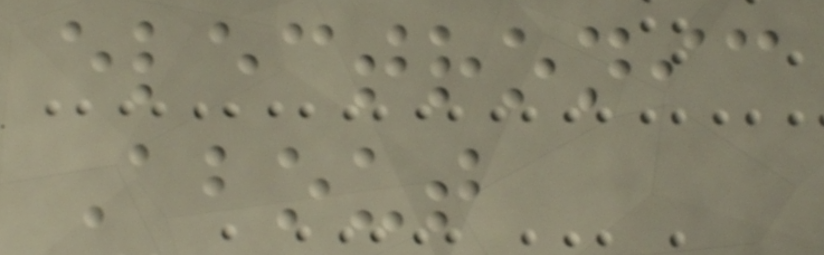electronic
About
